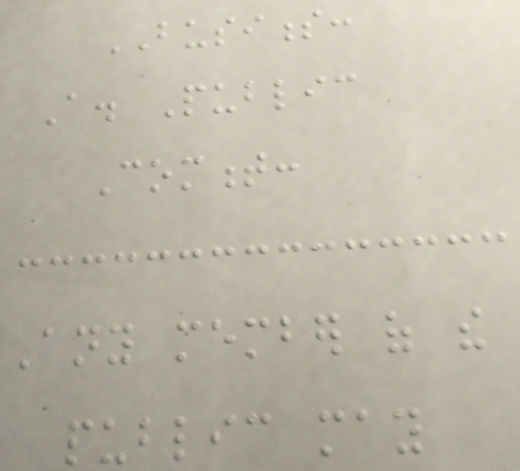BUSINESS:
A. Public
Comment:
Any member of the
public may
